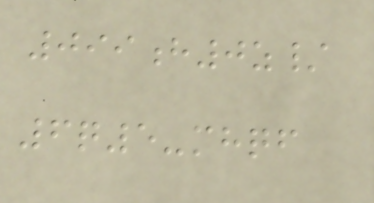099h0z/
6q5-mhqf
